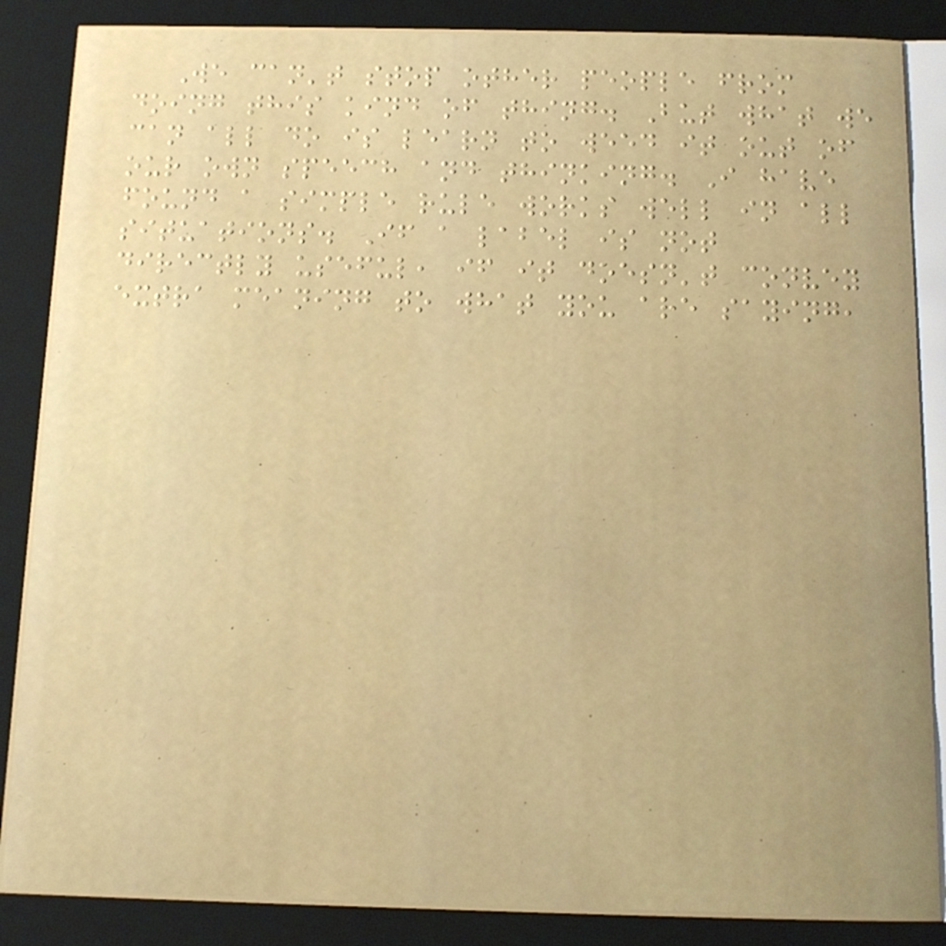We can't stop other people from
doing this kind of thing. But what we
can all do is learn to weed it out of
our own speech and thinking. I have
found a simple rule works well in all
situations. If a label is not
directly useful, if it doesn't convey
extra meaning to what you are saying,
